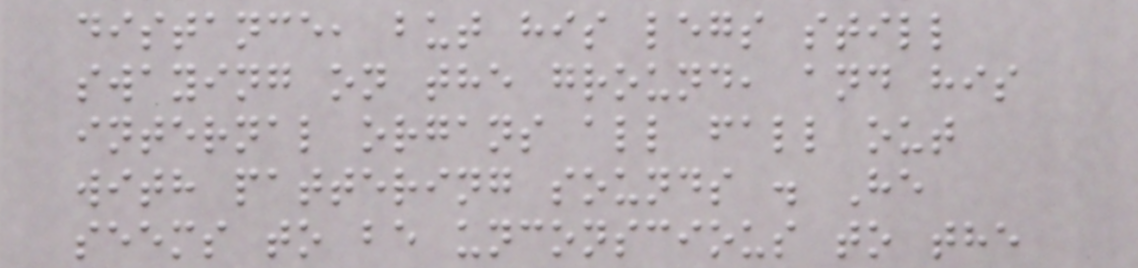distance, but his legs still
swaying on the ground, and his
internal organs all fall out
with pattering sounds . He
seems to be unconscious to the
